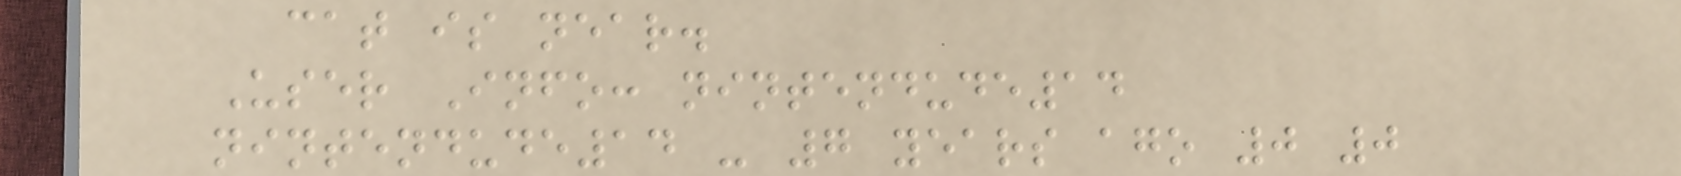cat is near.
User Info: nintendude14
nintendude14 - 7 years ago 0 0
